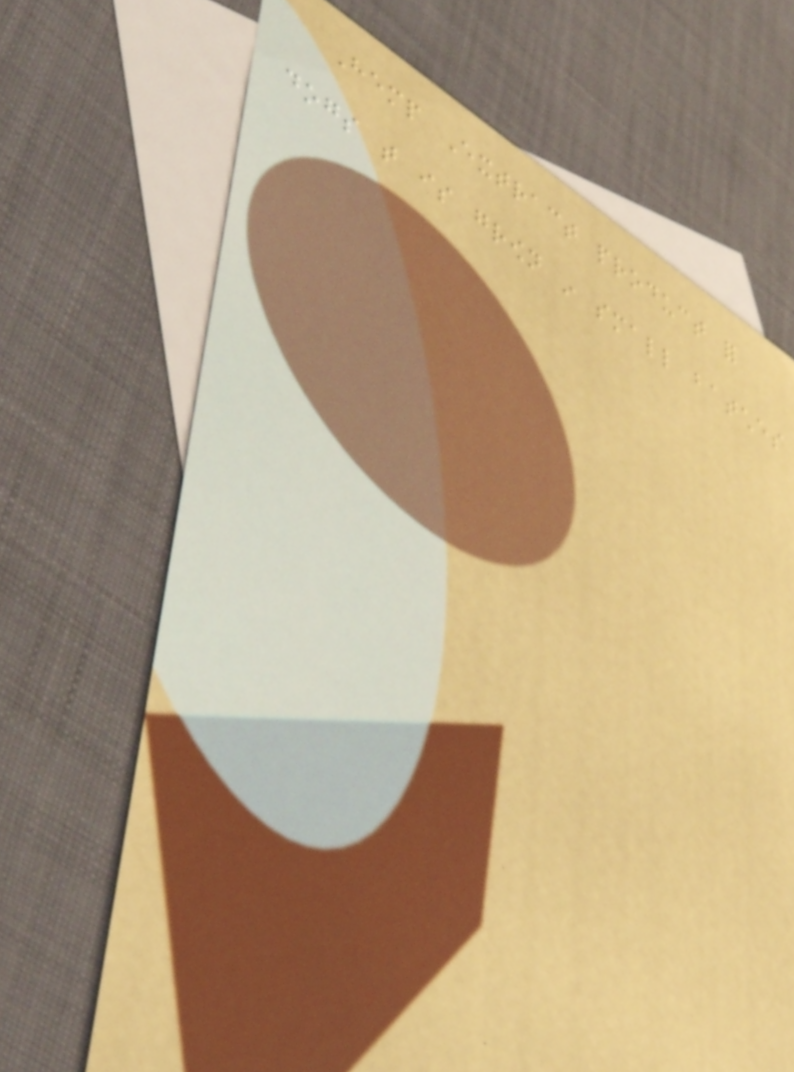Hemp Extract product for
dogs that is grown in small batches
